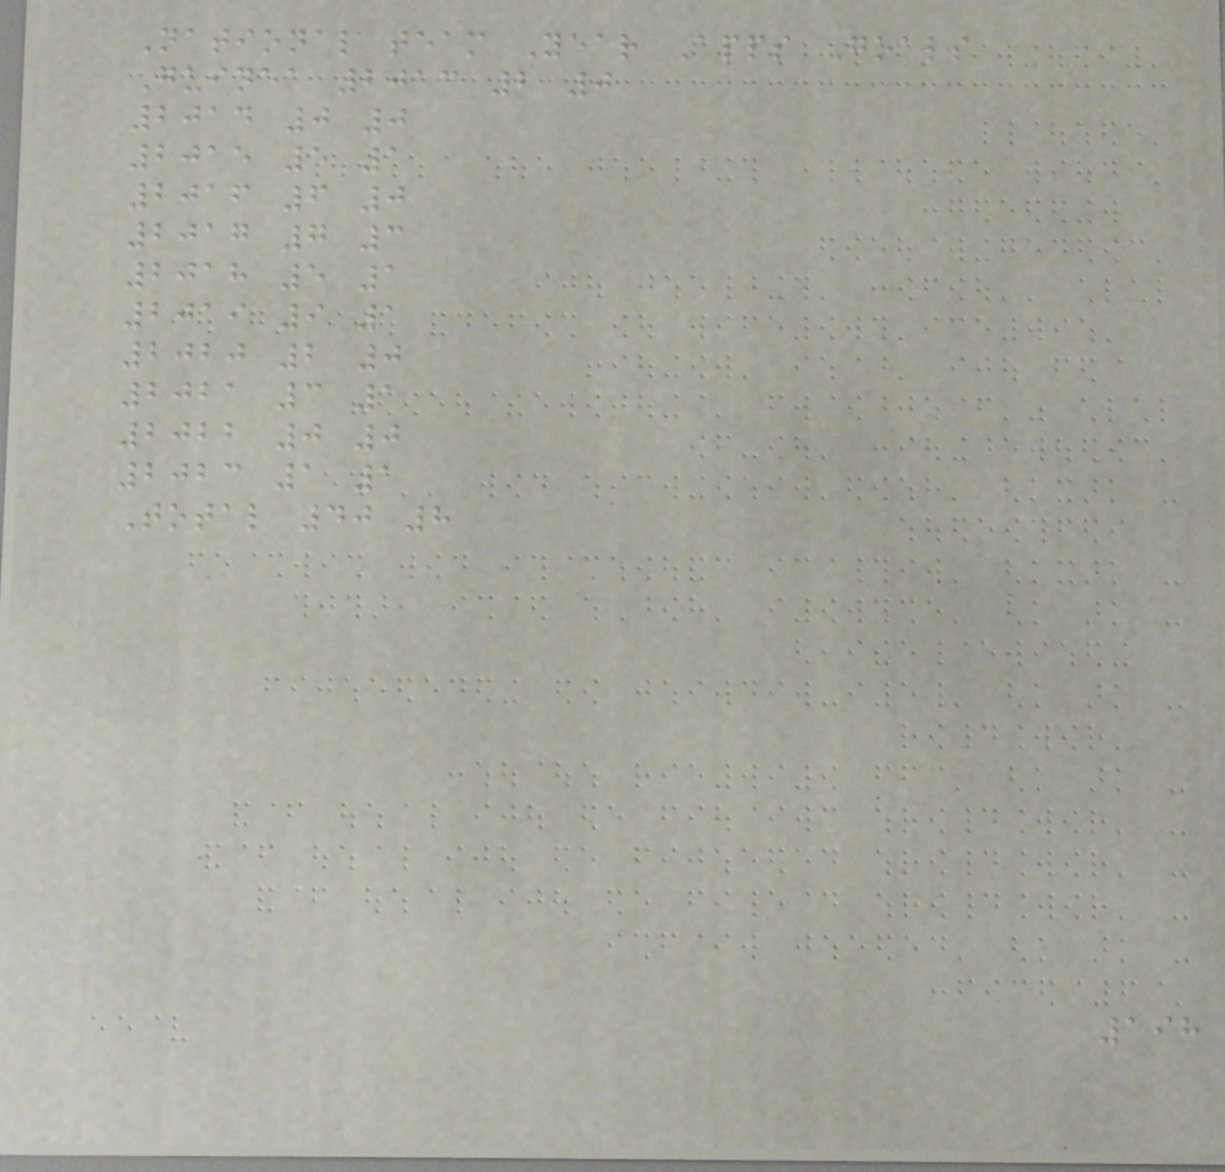National team Year Apps Goals
Guinea 2013 2 0
2014 0 0
2015 5 1
2016 6 0
2017 7 3
2018 5 1
2019 9 1
2020 2 0
2021 3 1
2022 0 0
2023 1 1
Total 40 8
198
